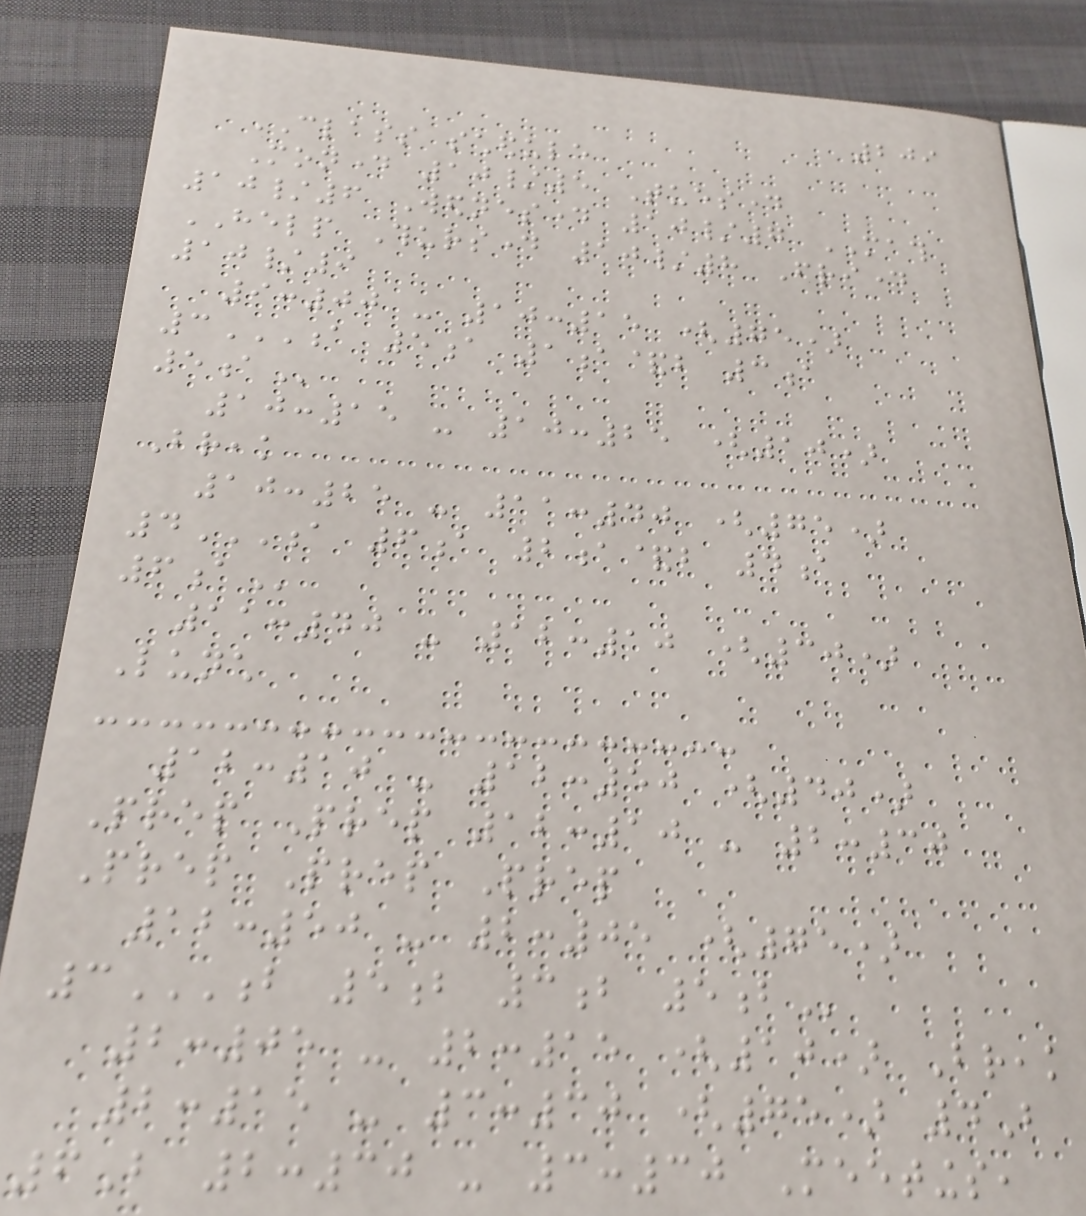209
CLASS schedule
Monday 10/5 Tuesday
10/6 Wednesday 10/7 MATH
HELP Thursday 10/8 Friday
10/9
9:00 - 10:15 (75)
3A 5A 1A&B 3A
5A
10:15 - 10:25 (10)
Break
10:25 - 11:40 (75)
4A 6A 2A&B 4A
6A
11:40 - 12:10 (30)
Lunch
12:10 - 12:50 (40)
Prep Prep 12:10 - 2:30
Prep Prep Prep
12:50 - 2:05 (75)
3B 5B 3B 5B
2:05 - 2:15 (10) Break
2:15 - 3:30 (75) 4B
6B 2:30 - 3:30 Meetings,
